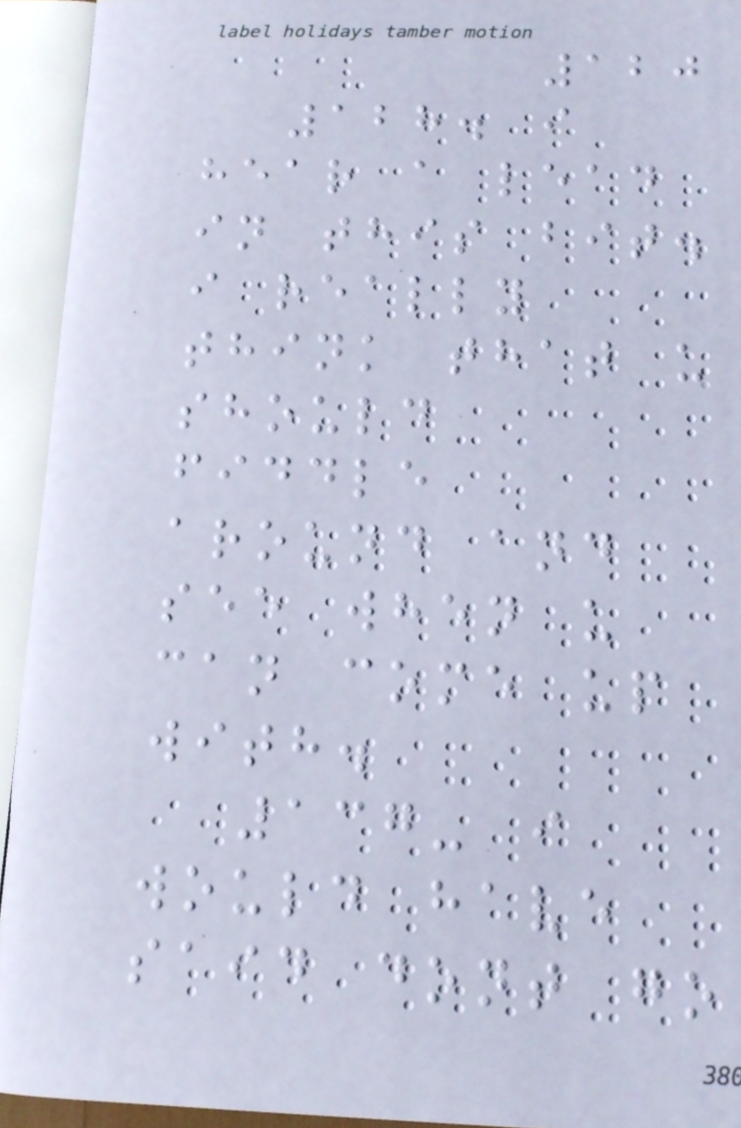120
128. i
hear a lead
in this bit.
i really
think that u
should
fiddle
around and
see when u
can come up
with.
137- i
would have
said dont go
